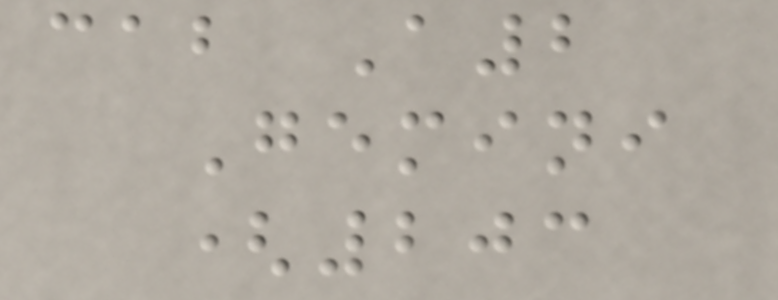cab A2
Gemini
(203
